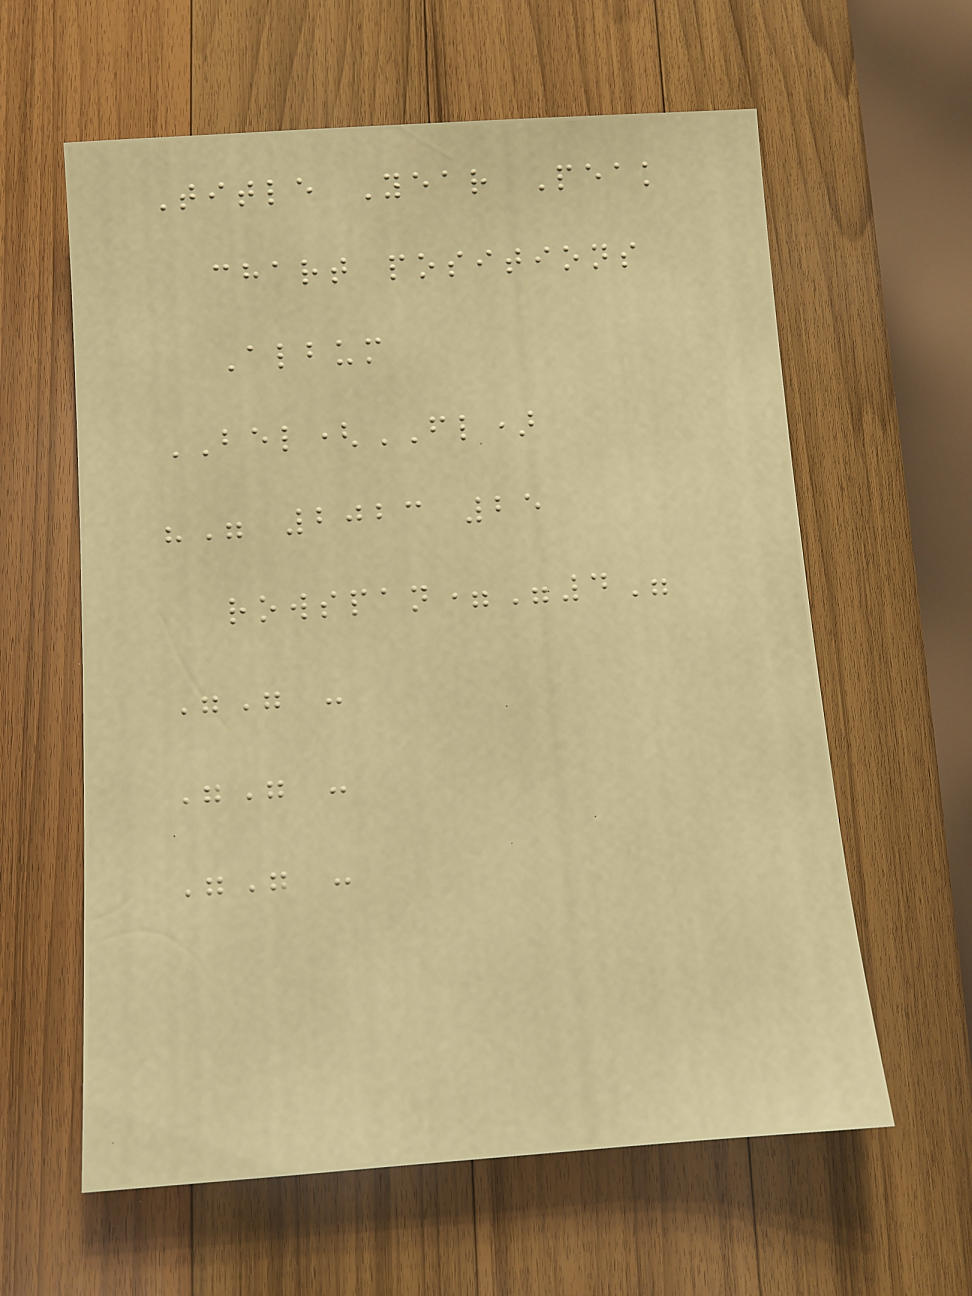Title Year Peak
chart positions
Album
BEL(FL)
"" 2023 25
rowspan="4"
"" -
"" -
"" -
